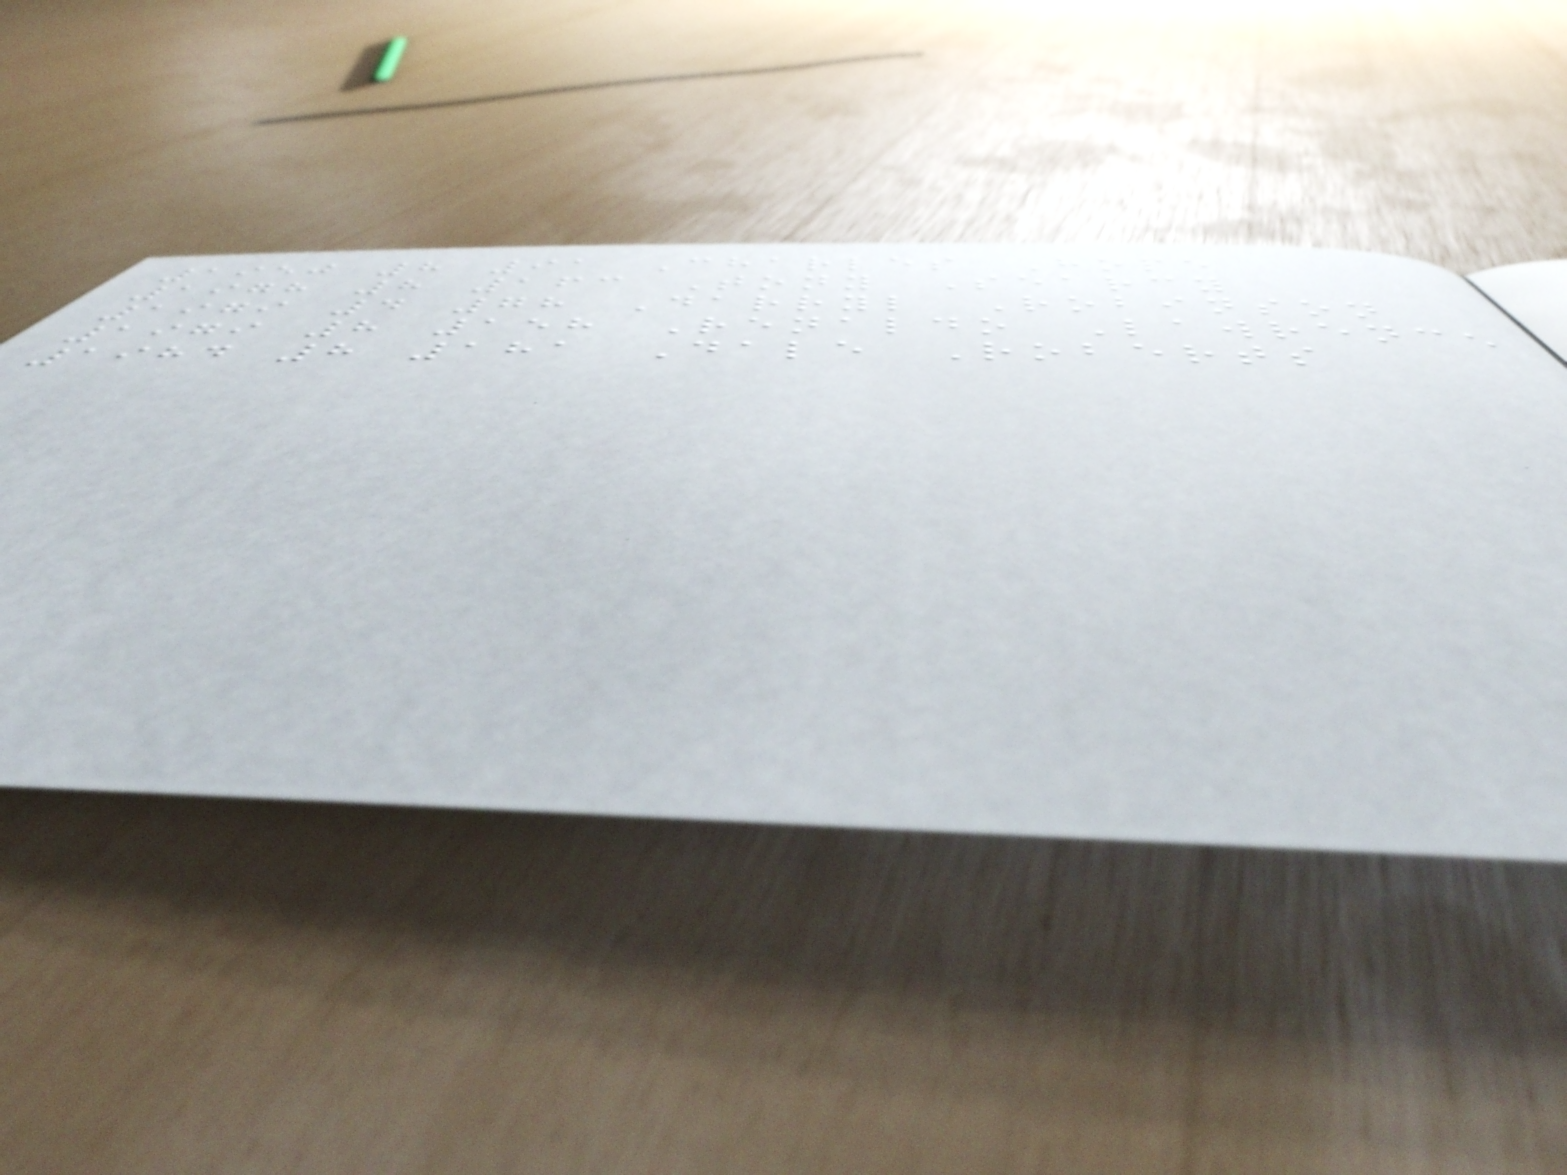1950 8 91 Charles Hope
1978 8 163 Tony Searcy
1979 4 78 Darryl Robinson
1979 8 158 Renaldo Lawrence
1984 8 181 Dale Roberts
